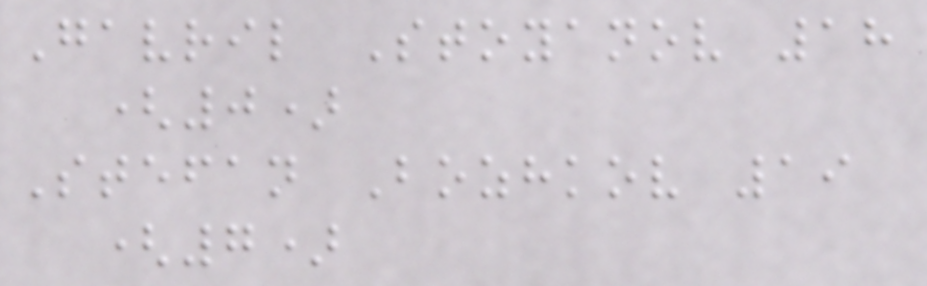Gavril Stoyanov 18
(0)
Stefan Bozhkov 19
(7)
